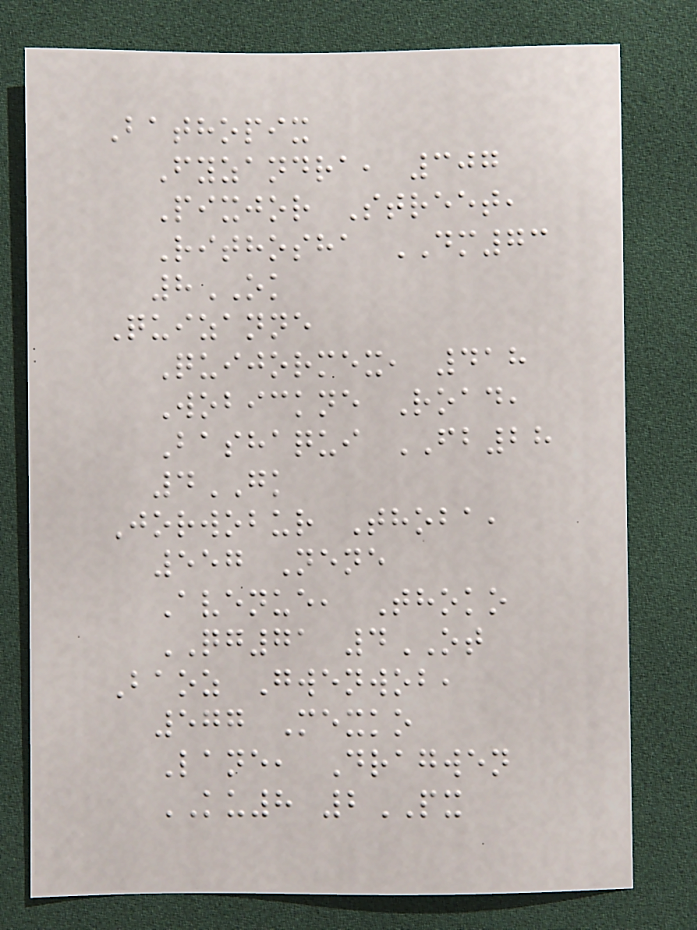Bathopix
Fyzandra, 307
Pixjor Street,
Rithosha DM73
8OK
Quizanne
Quijormex, 418
Wobickne Road,
Bashaqui FB28
4GK
Jorwobur Thoba,
557 Nene
Avenue, Thoko
QG71 4OT
Baoz Gwenwob,
577 Mexko
Lane, Dragwen
KU8 2PX
